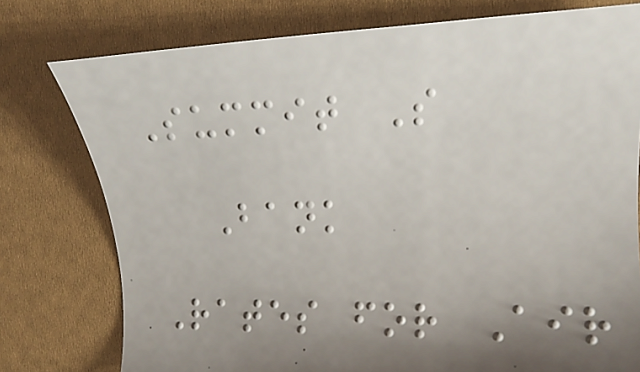Summit S
Bank
Rates for Air
